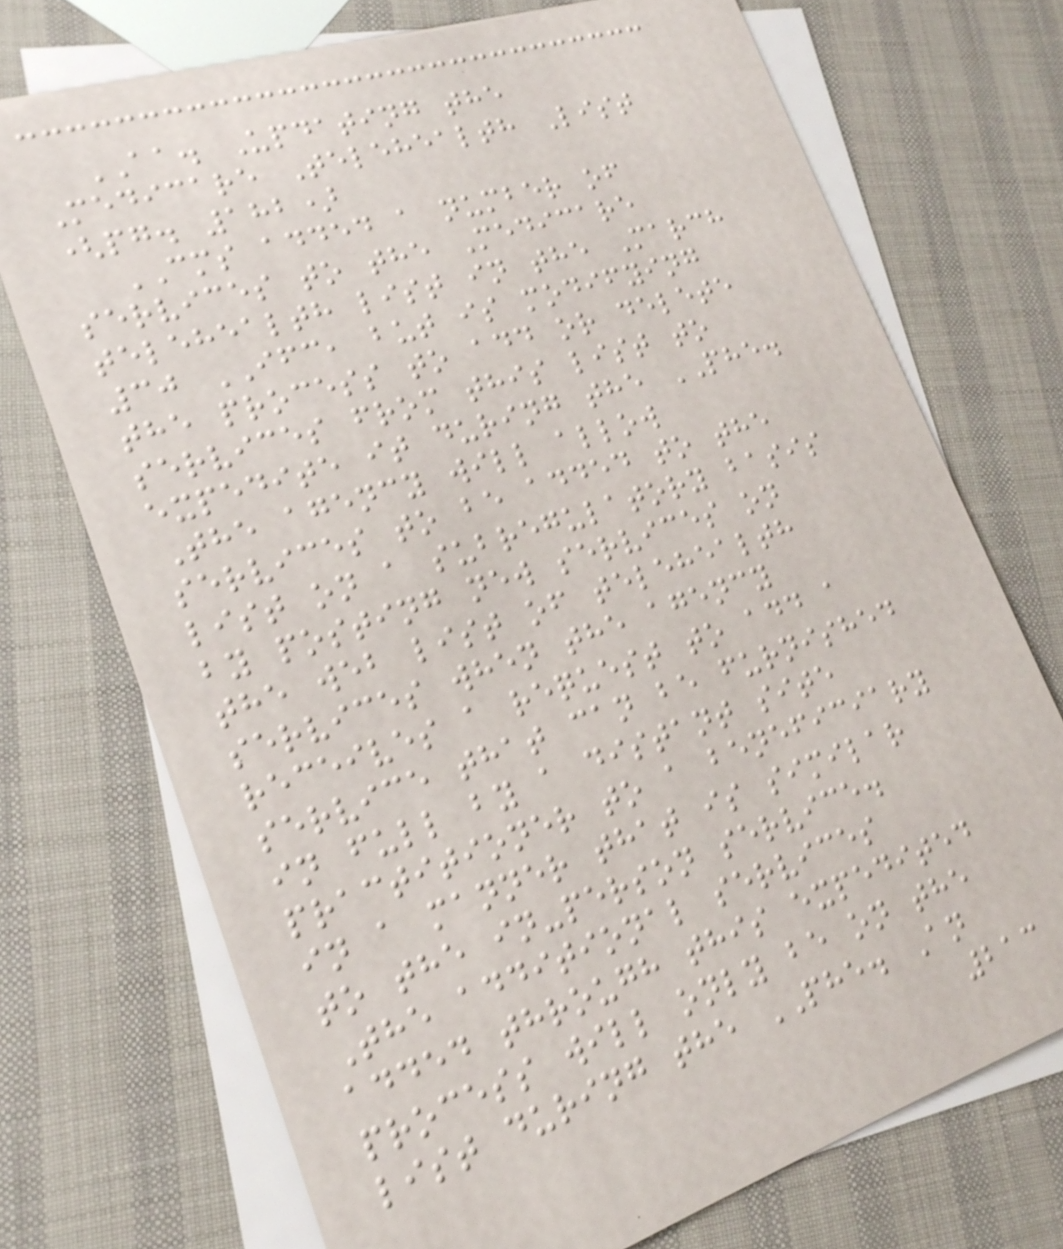AA. Updating the
Medicare Telehealth List
(pg. 182)
CMS added a number of
services to the Medicare
telehealth list in the March
30 IFC, but is modifying
the process to add or delete
services from this list to
expedite it during the PHE.
The agency will allow
services to be added to the
list on a subregulatory basis
by posting new services on
the web list of telehealth
services when the agency
receives a request to add a
service that can be furnished
in full by a distant site
practitioner to a beneficiary
in a manner that is similar
to the in-person service.
The additional services
added through this expedited
process will only be on the
list during the PHE. An
213
